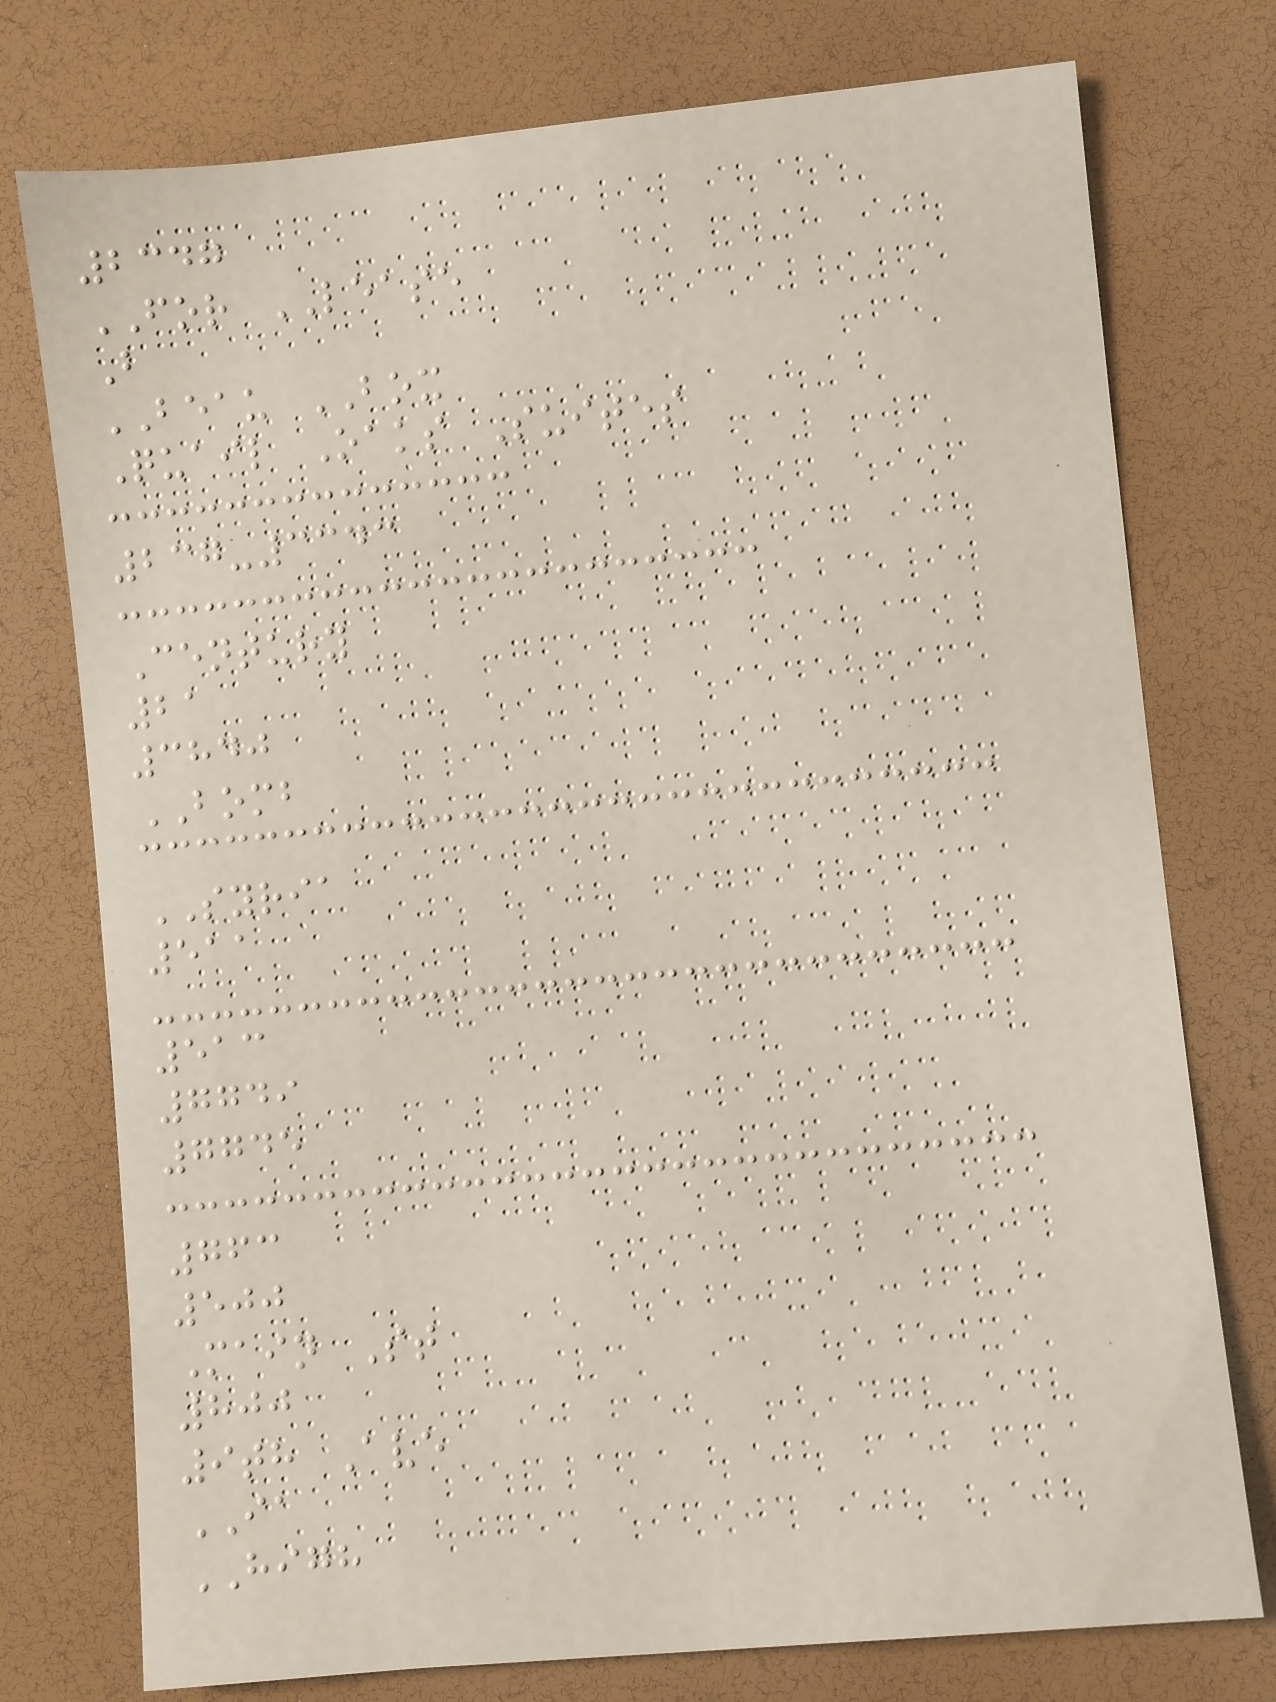2347
FOR LEASE
B
BEAU BOX
Quail Oaks Suites
237-3343
Century
21
3840
BOMB
SYRIA
511
513
7749
7745
763
500
Main St
800
9th Ave
IA
HIGH
